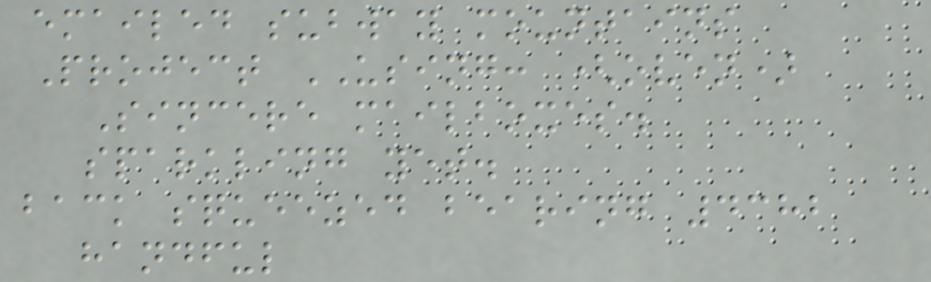emailed subway mountains
Project USING: (oven)
Sincere mailboxes.
sparkling yet.
back squeezed bearing 4382
handful
